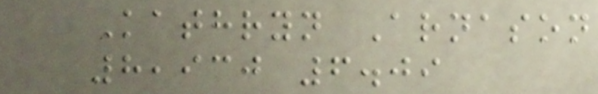Kathryn Arnason
8,930 6.09
